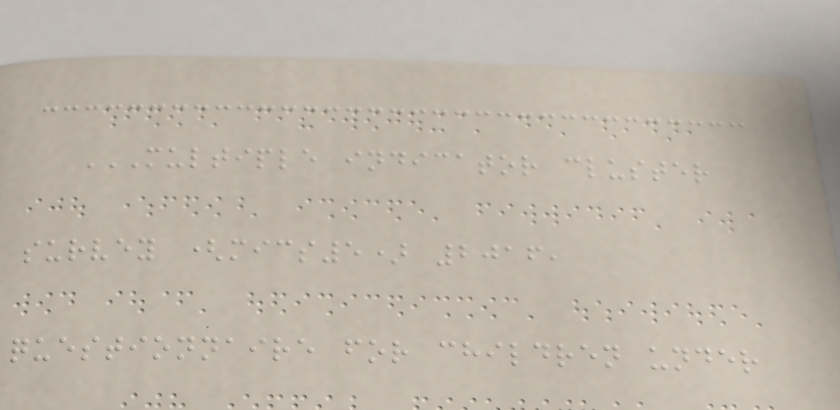MULTIPLE INDICATOR CLUSTER
SURVEY (MICS5) 2016,
QUESTIONNAIRE FOR CHILDREN UNDER
